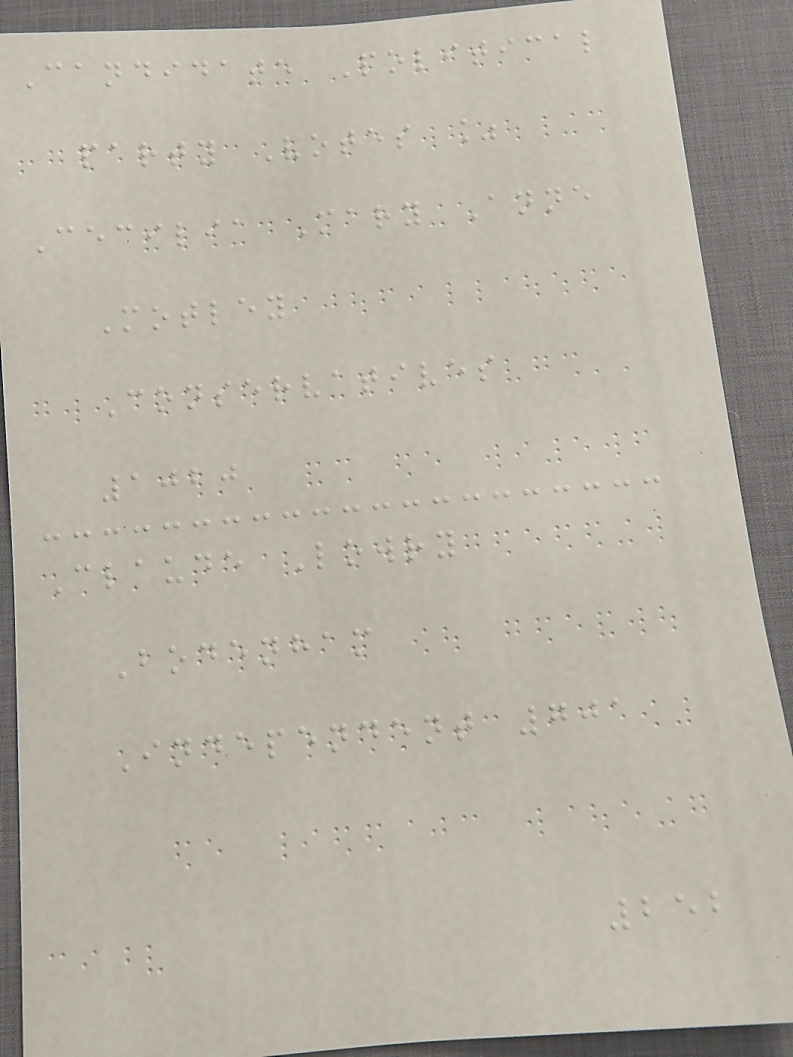Candidate Political
party Votes %
Cecilia Mary Anne
Motley
Conservatives
1020
Claude Lowry
Bodenham
Independent 701
252
